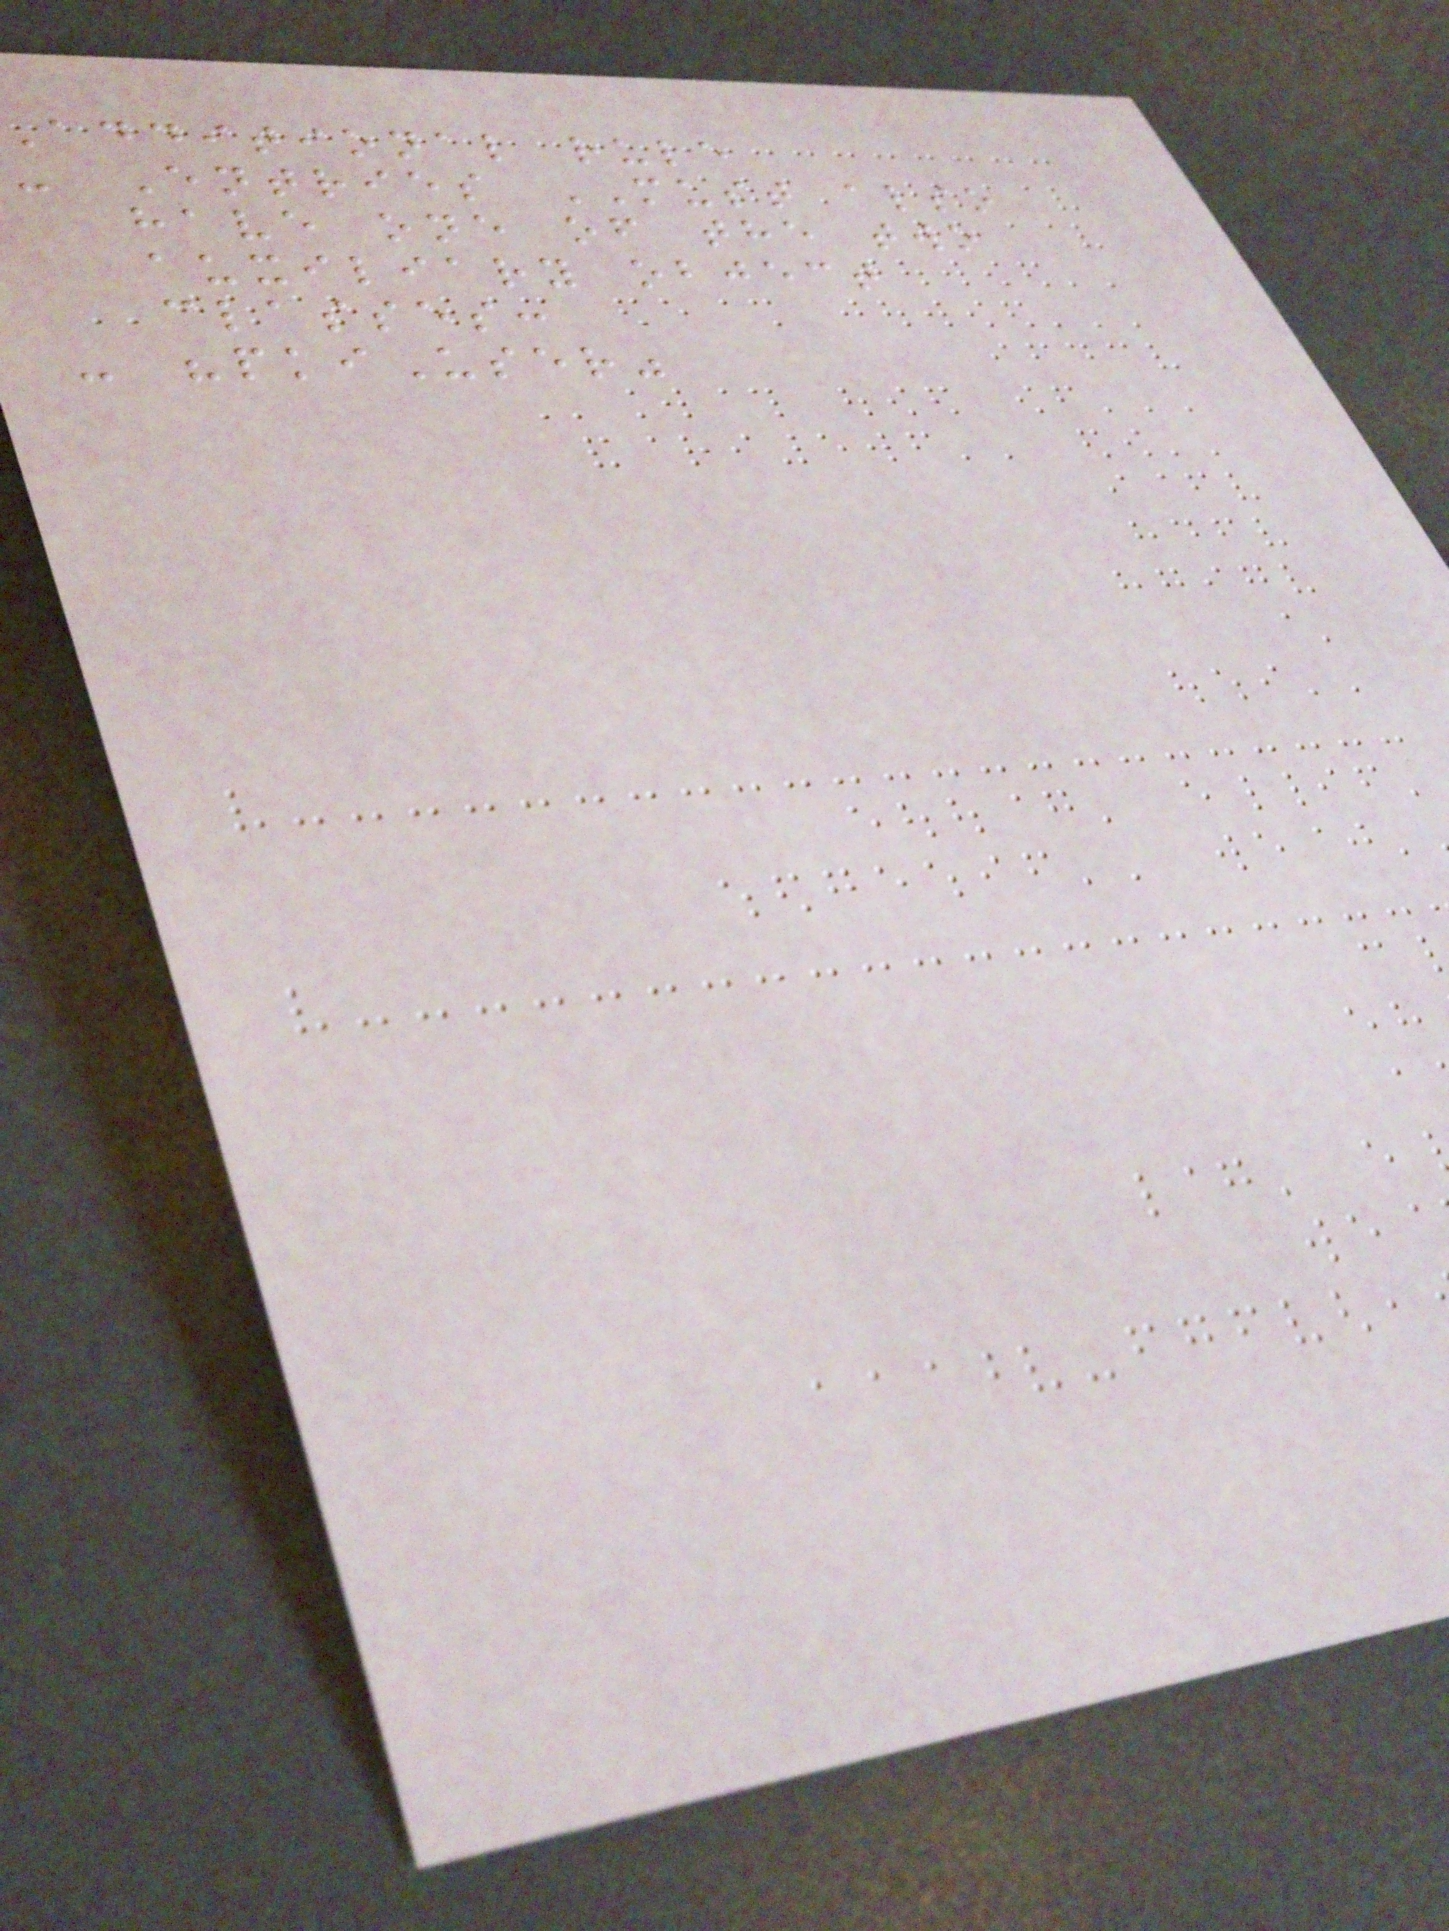additional rule
- Entries MUST also
have one of the two
auxiliary object
classes:
- "pkiUser"
